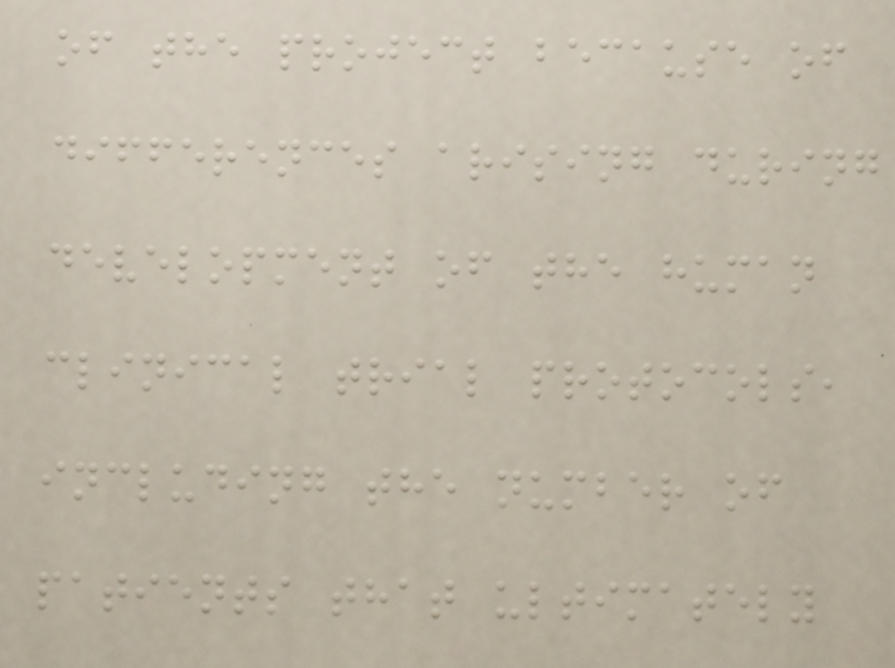of the project because of
differences arising during
development of the human
clinical trial protocols,
including the number of
patients that ultimately
